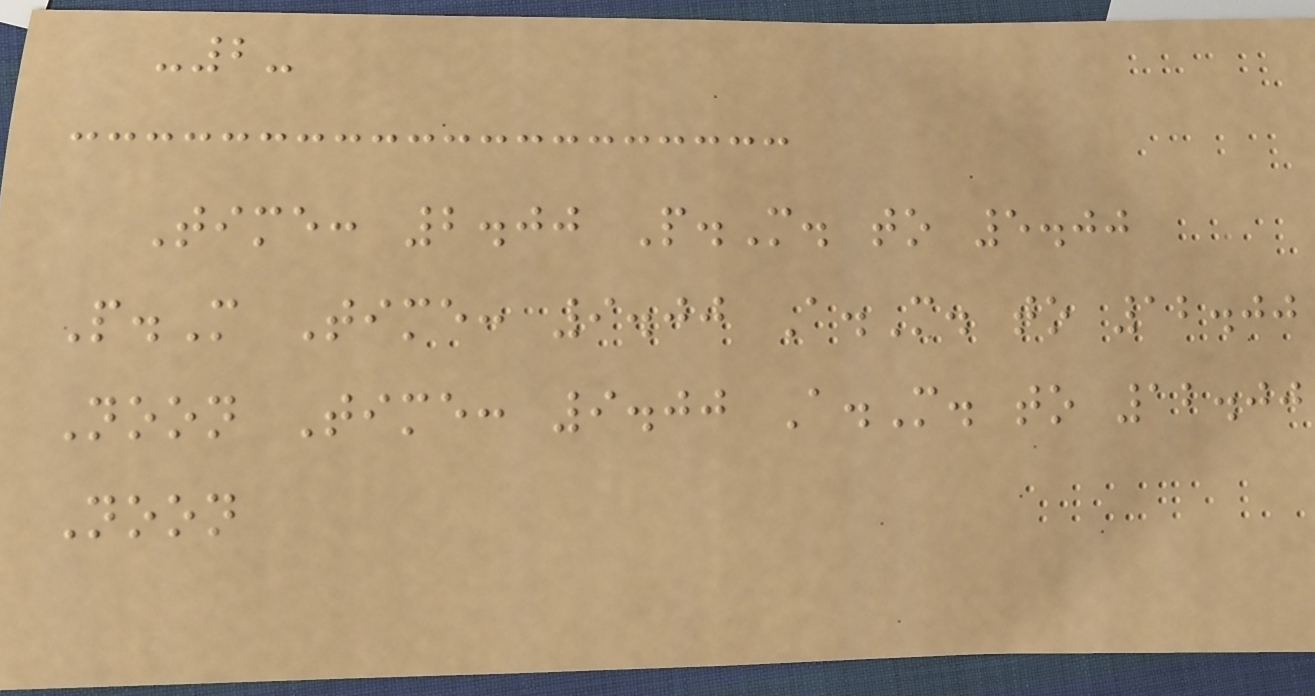-2-
Time: 2.00 P.M. to 5.00
P.M Time: 9.00 A.M. to 12.00
Noon Time: 9.00 A.M. to 12.00
Noon
